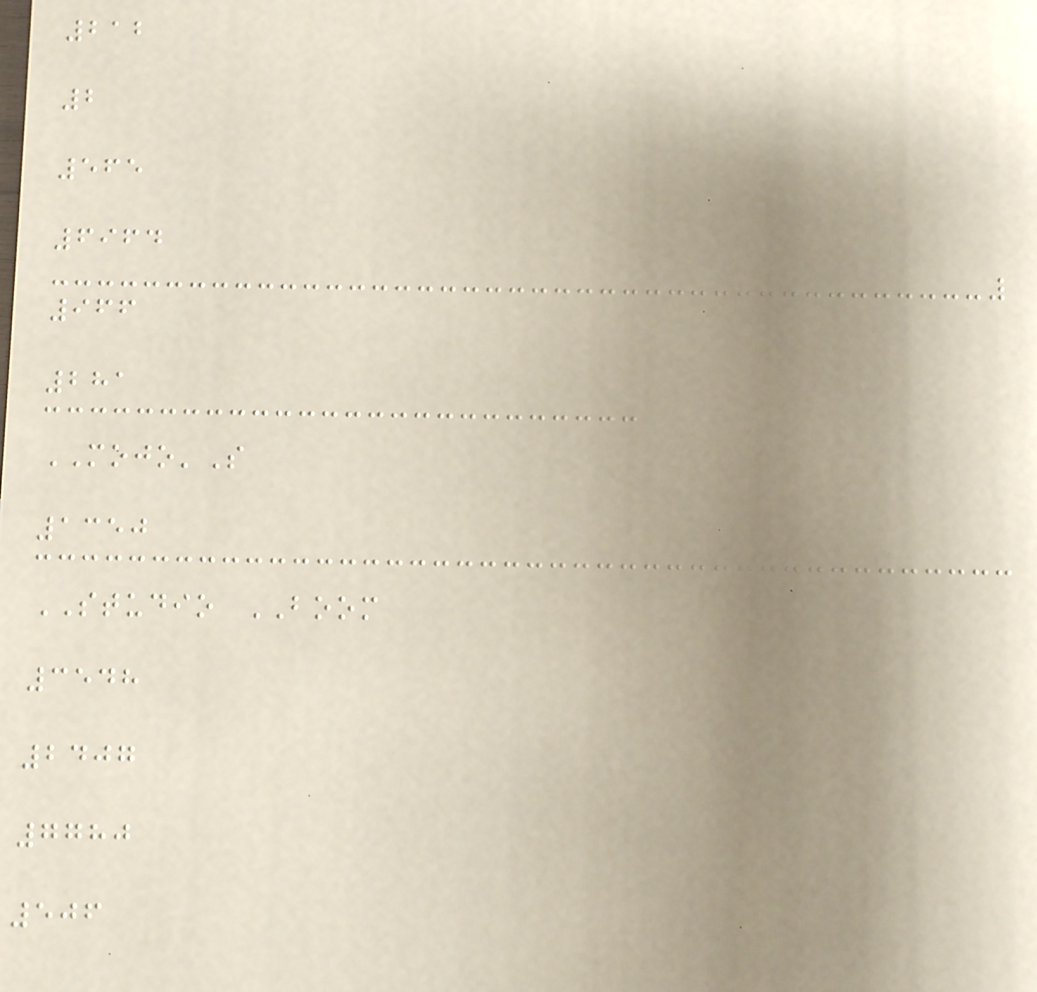212
2
565
6964
966
281
MOJO'S
1350
STUDIO BOOM
3548
2407
7780
506
